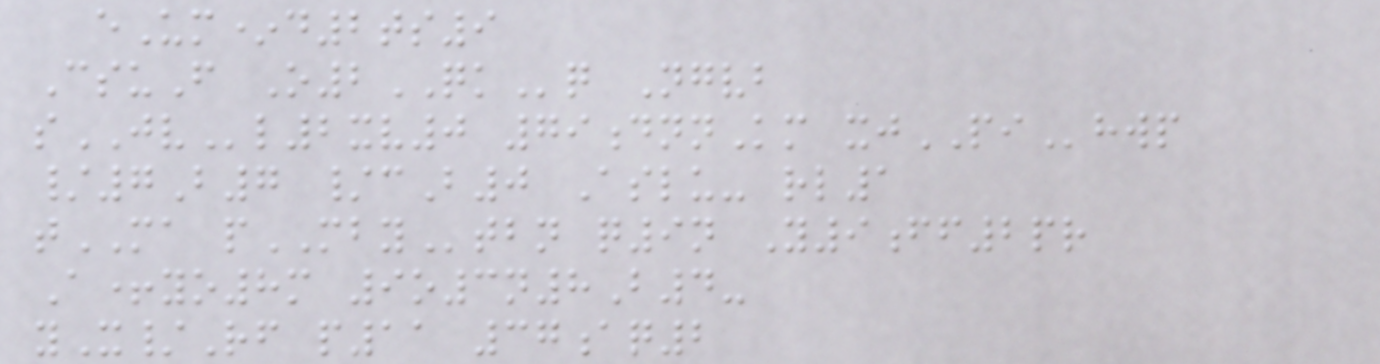eUm*d2ts9
CsuF O2QKq Ngvb
sJVl2xv0 79dnnKm xjPIhwp
/7B7 /cB0 Aslu- rl1
tMA pMBYtbn q9n Y9ff2pr
A+yo8m 9o3n8B4-
yX/Rf p11 37aq2
